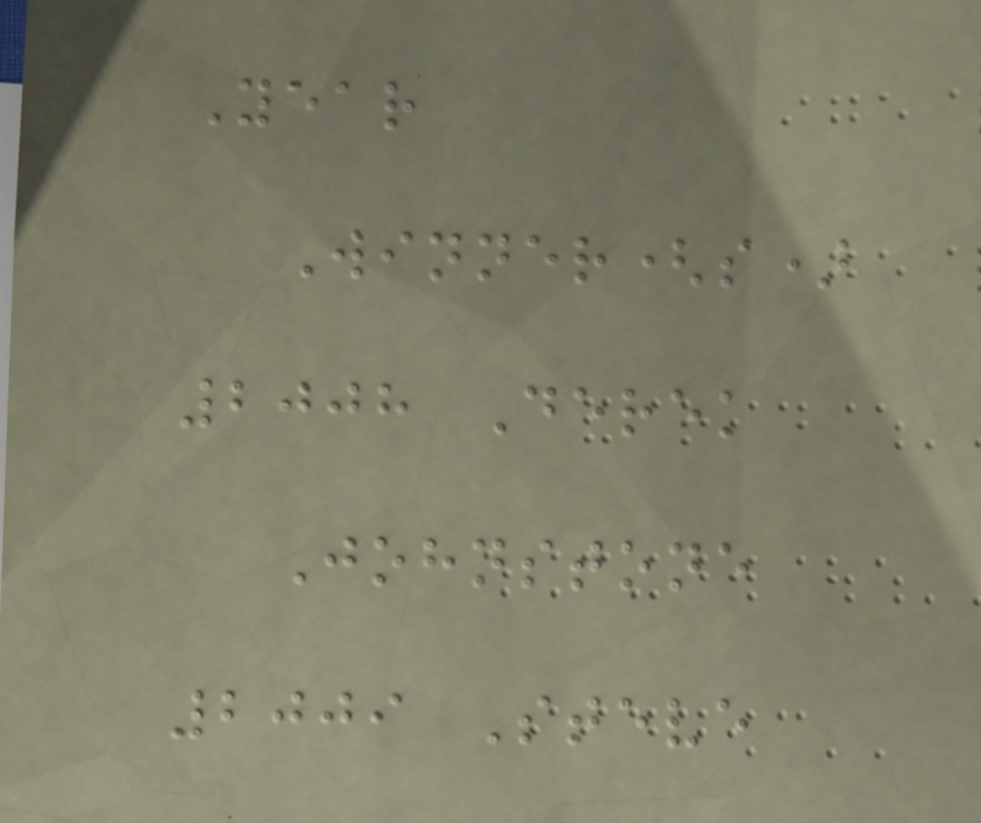Year
Winner(s)
2008 Derek
Johnstone
2009 Steve
